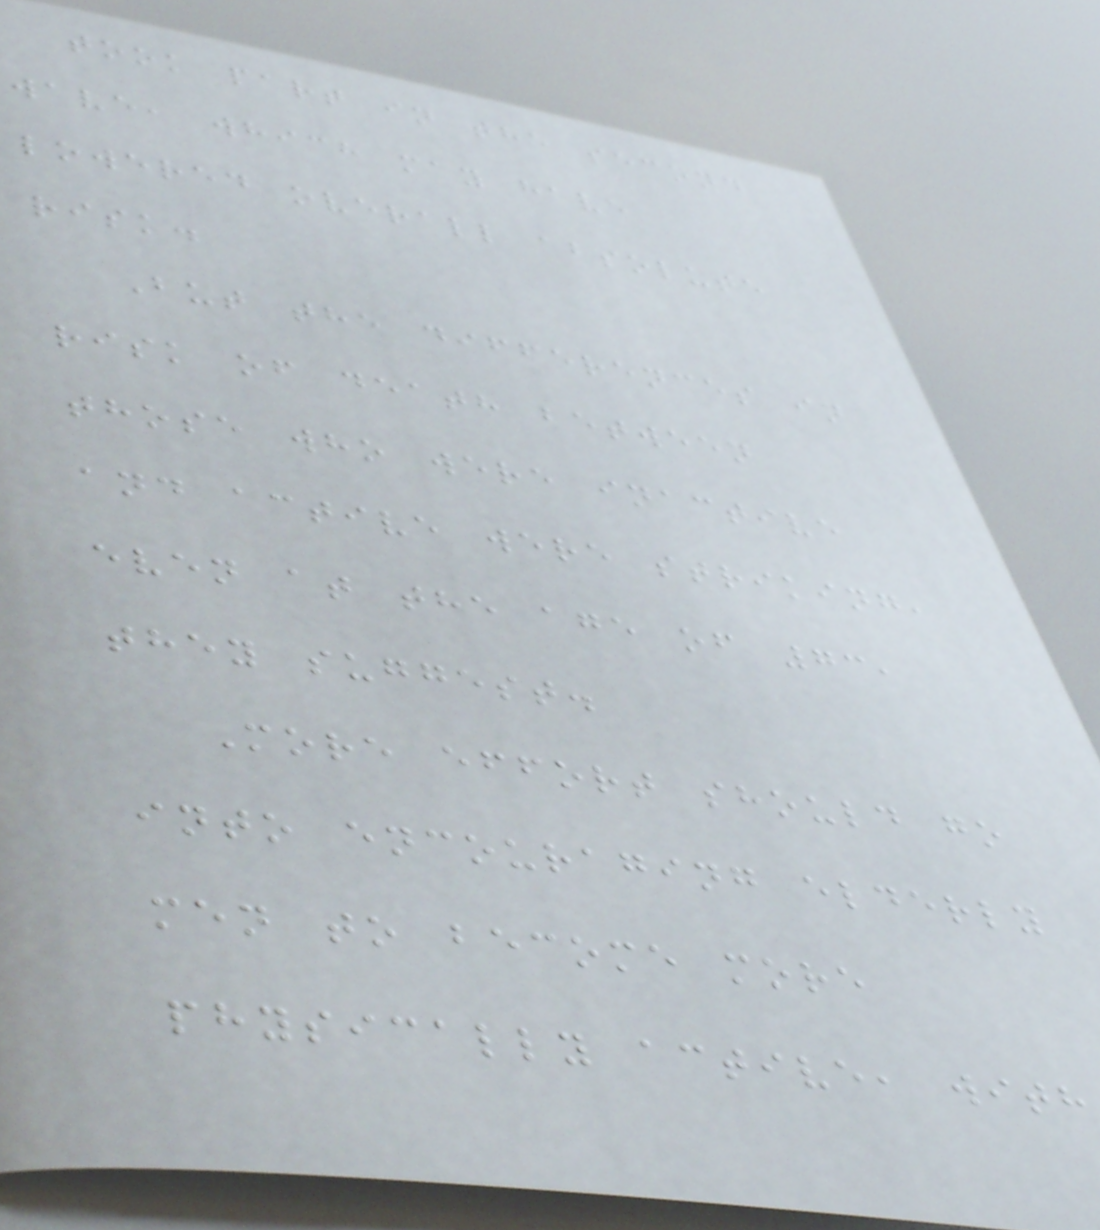took part in the second
wave, which may have
lowered overall absolute
risk.
But the differences in
risk of death between
those who were inactive
and active were striking,
even at the age of 73,
they suggest.
More effort should go
into encouraging elderly
men to become more
physically active, with
